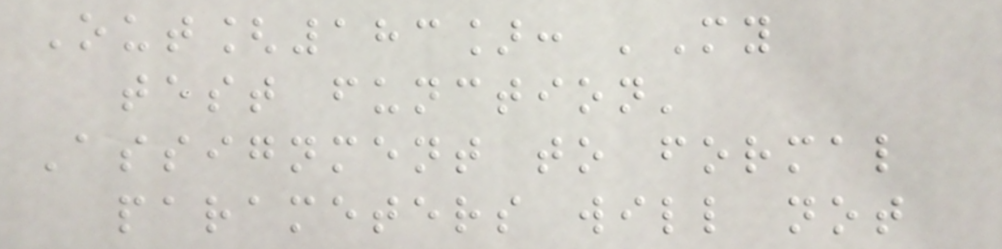Out[183]: 'My
test function'
Assignment to formal
parameters will not
